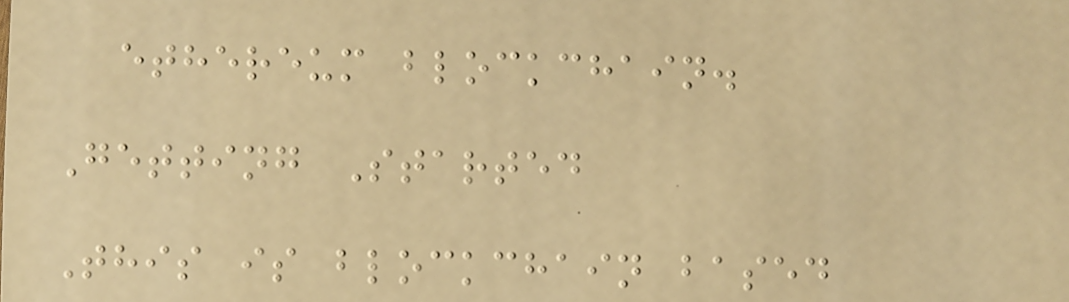ethereum blockchain.
Getting Started
This is blockchain based
